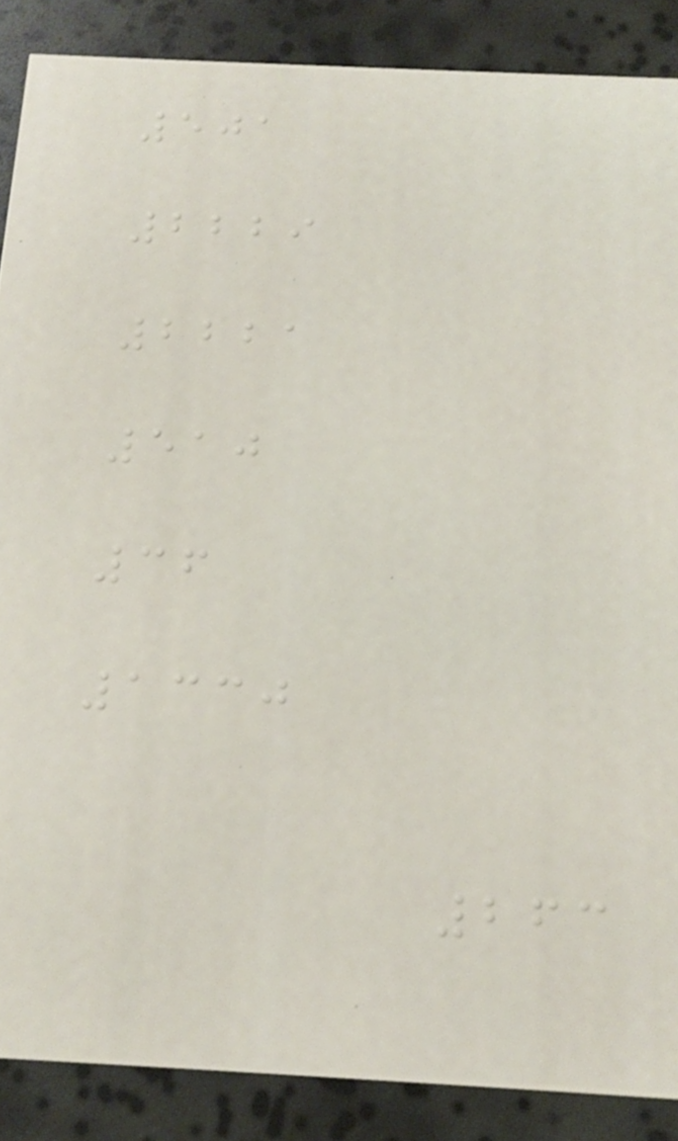501
2229
2221
510
36
1330
263
